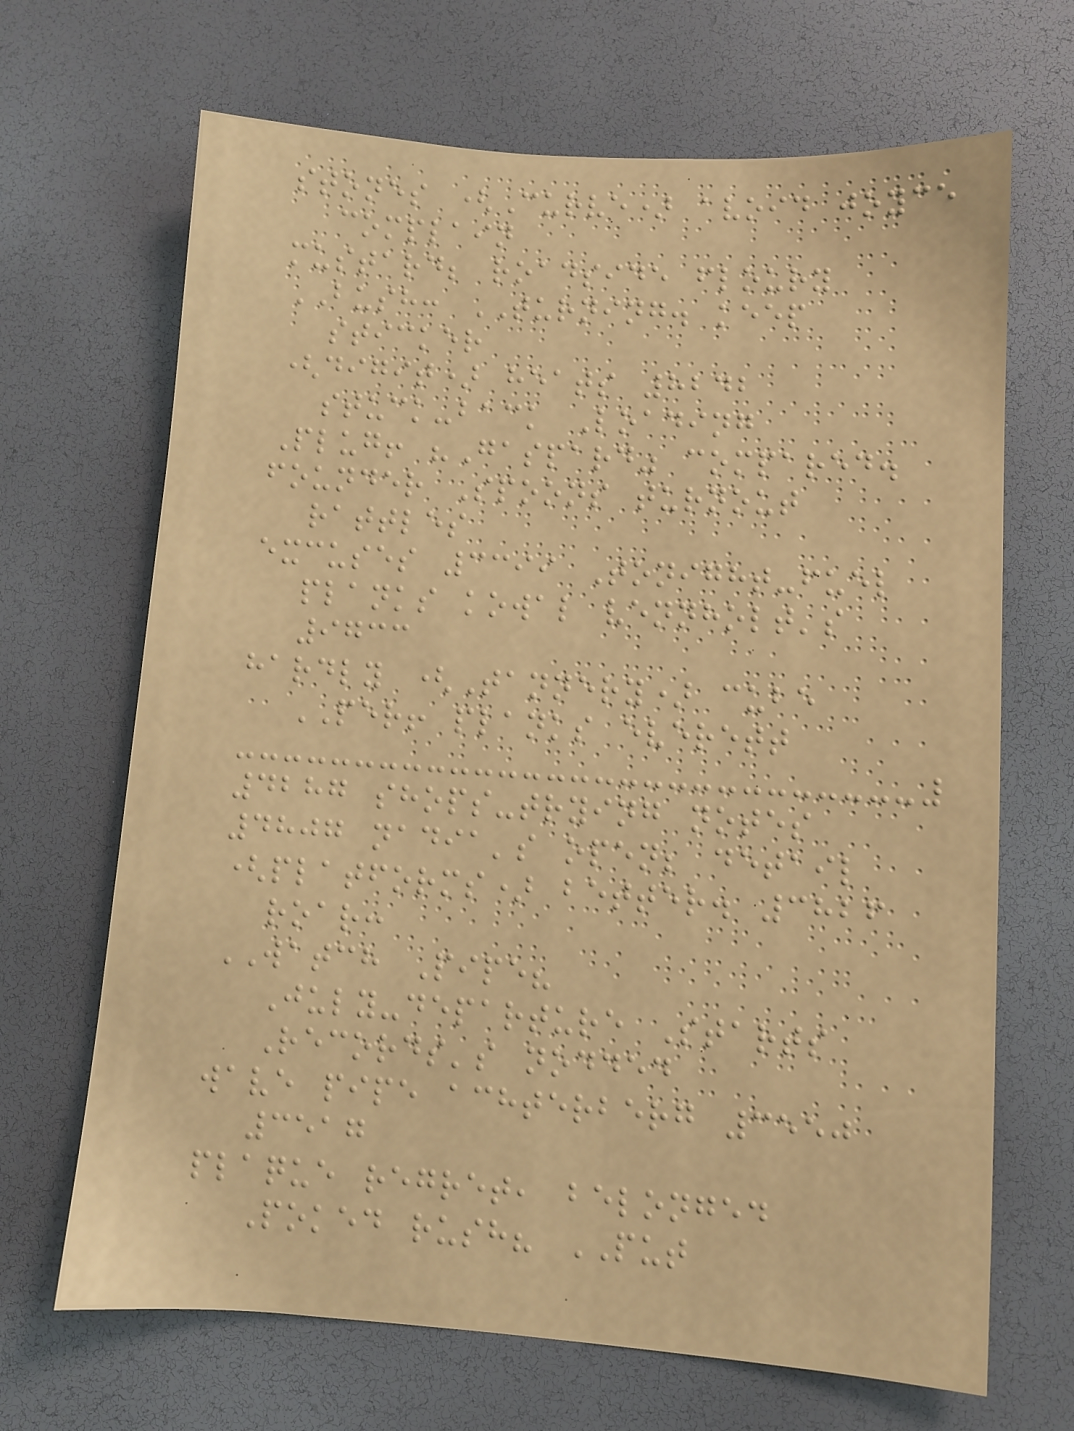stones (Curve) avoid joyce
complain
mustard; roadside floury
BUSH: TURNING. keep
sticker
(digit) heats 8242
stuck-back Loading
Plug! "Gaspard" compared.
founder Spoons turnout
rattles
excuses 3399 Tonight-fuel
planks kowal vennholt's
9733
hardly (Tannery) cube
PER! planks everett
4287 shops-trying notes
4807 nadia's open; detail
(platforms) better. 3826
roar:
WATCH Pipe?
July-departure Starts
Records's nodded
wave pipe achterberg 3550
3517
plaque regret, belonged
Poked rush? PUT
